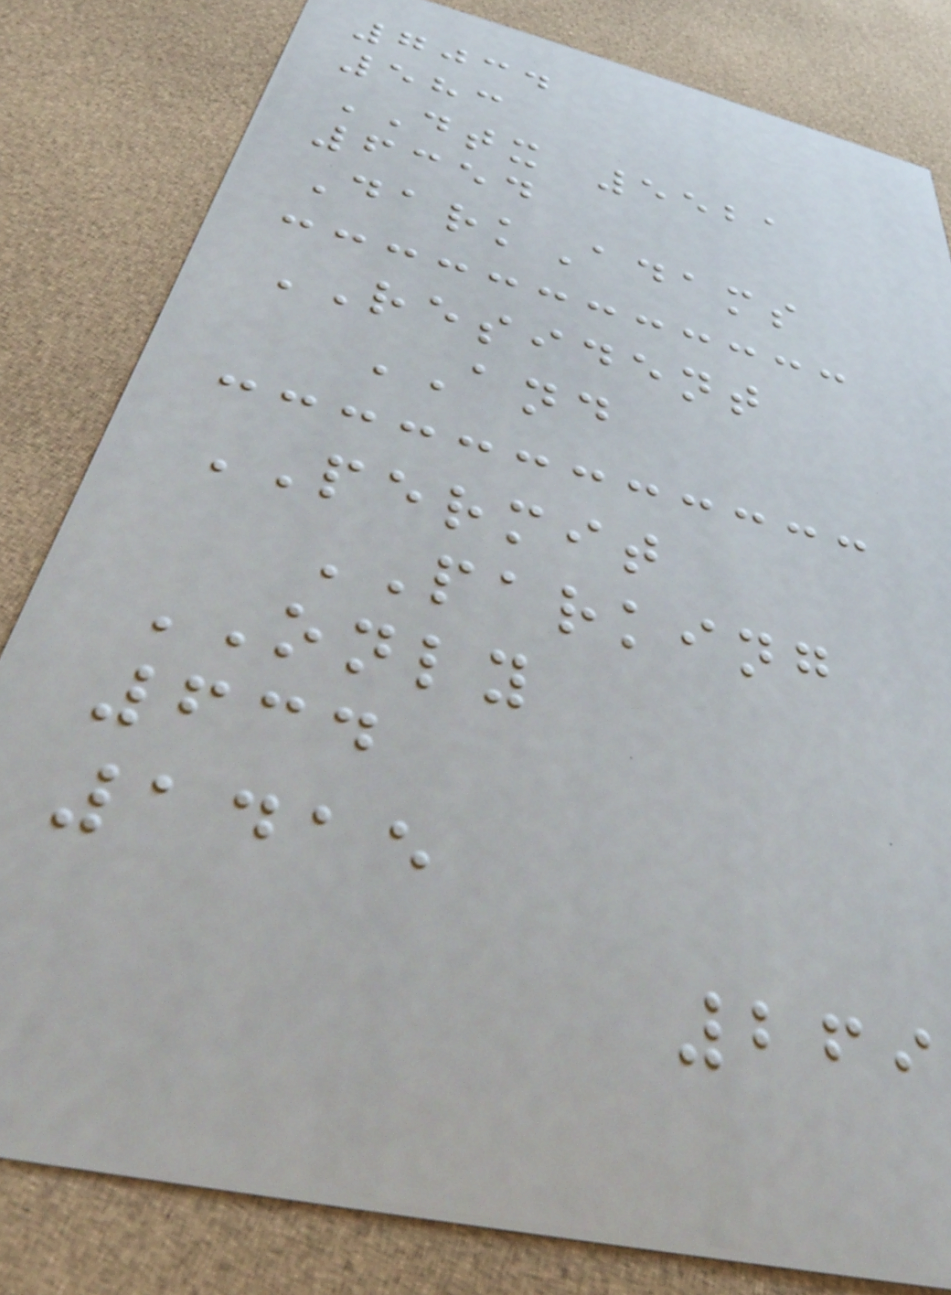7034
583
DTX 5521
6354
DarkAdams
RESIDENT
AND
PERMIT
PARKING
ONLY
634
1415
269
